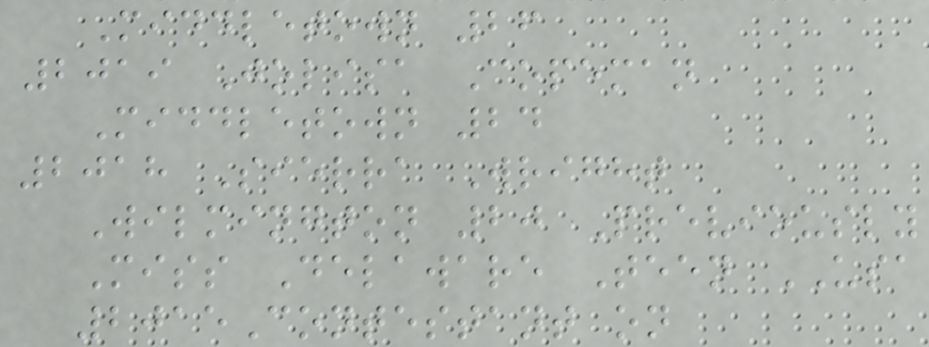Middletown 26
2019 Jolisa Copeman
Middletown 24
2018 Sierra Wright
Wilmington 20 Previously
Miss Delaware Teen USA
2015Contestant on
